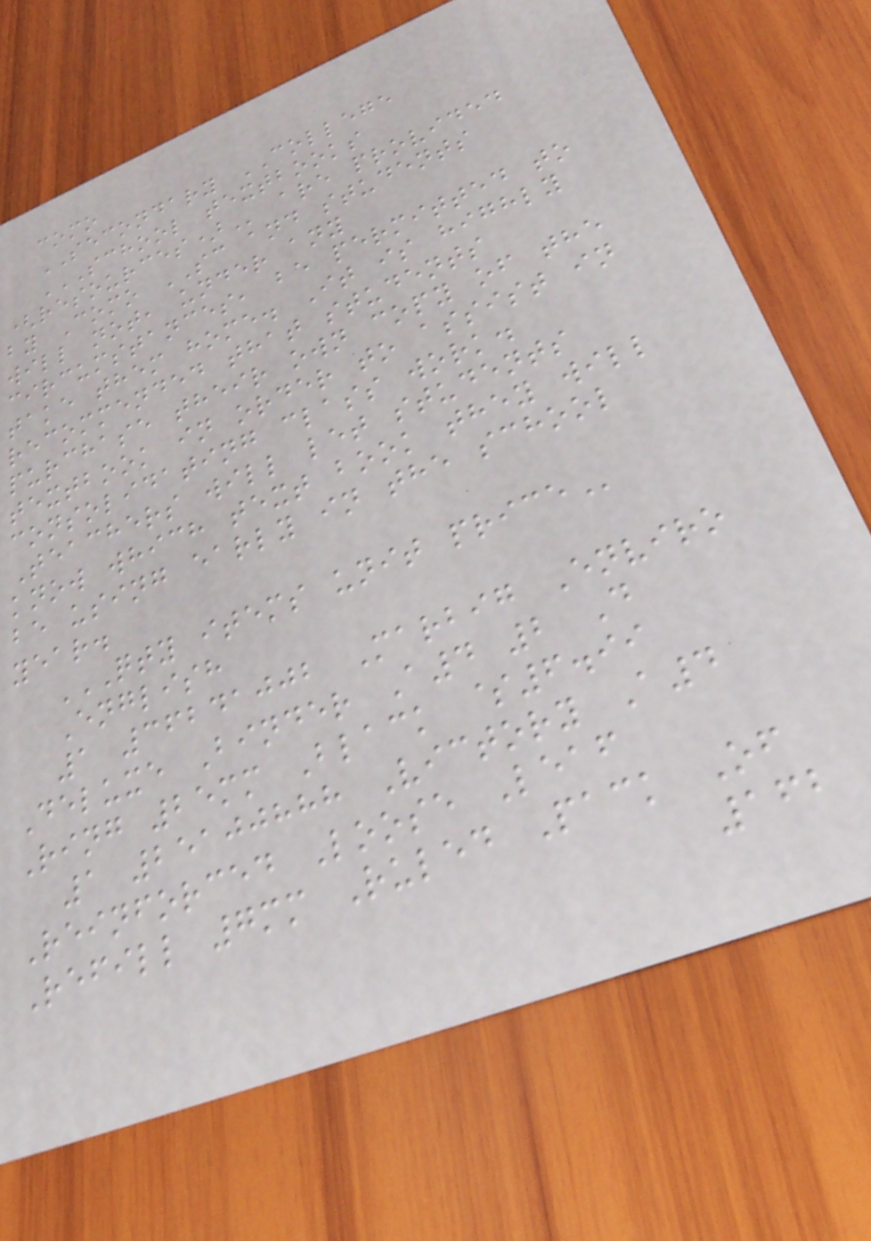como
SECONDARY COLLEGE
SCHOOL TEXTBOOKS
(RESOURCES) are provided
by Como SC and students
will not, under any
circumstances, be permitted to
take them home. It is highly
recommended that students
purchase their own copy of the
textbook in order to assist in
consolidating class work.
Teachers will let students
know which text book they will
be using early in the school
year.
QTY ITEMS UNIT PRICE
English
1 36241002 Marbig Enviro
Deluxe Binder A4 2 D
Ring 25mm Black $6.99
1 25100888 Victory A4
Reinforced Loose Leaf
Refill 7mm Ruled Pack Of
162
